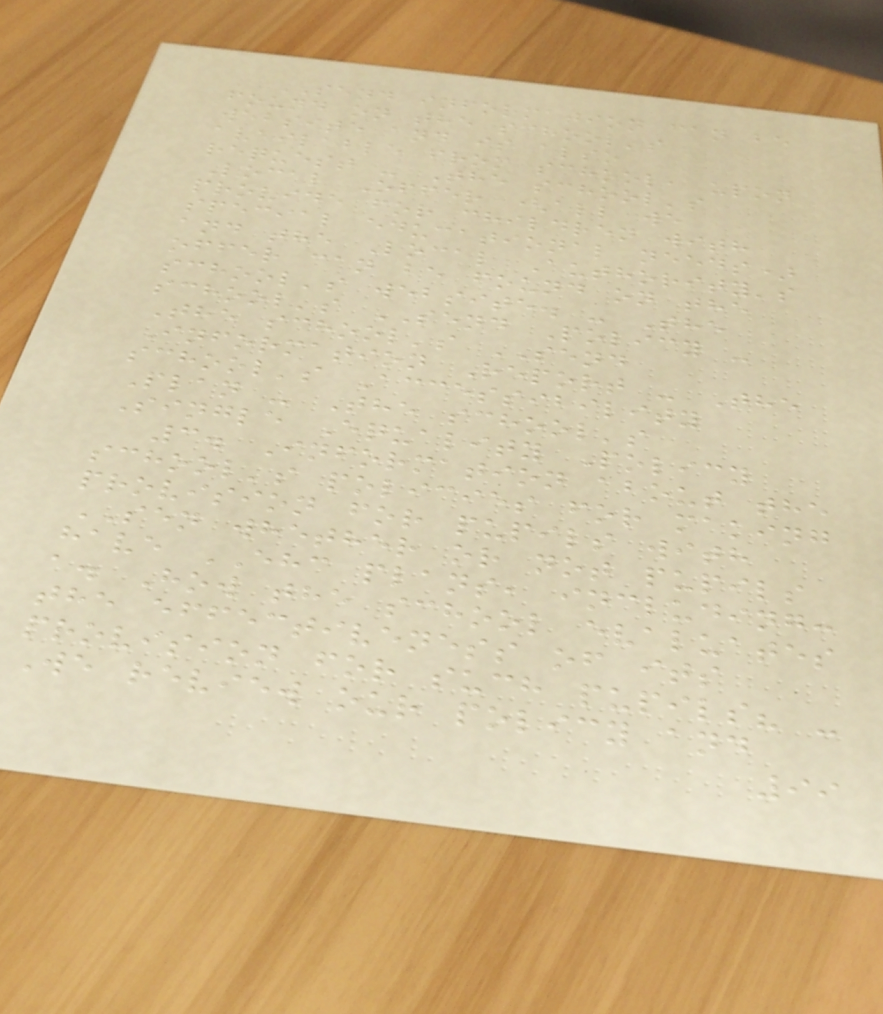SEND information can be
found on the school's
website and is also
available from school, upon
request - The school's
Local Offer (all we
provide for children with
special educational needs)
and the Local Authority's
offer can be found on the
school's website. - The
school's SEND Policy -
The school's SEND
Information Report - The
school's Accessibility
Plan - The school's
Single Equality Policy
3. Information about the
school's policies for making
provision for pupils with
SEN whether or not pupils
have EHC plans, including:
a. How the school evaluates
the effectiveness of its
provision for such pupils? -
We review our policy and
99
